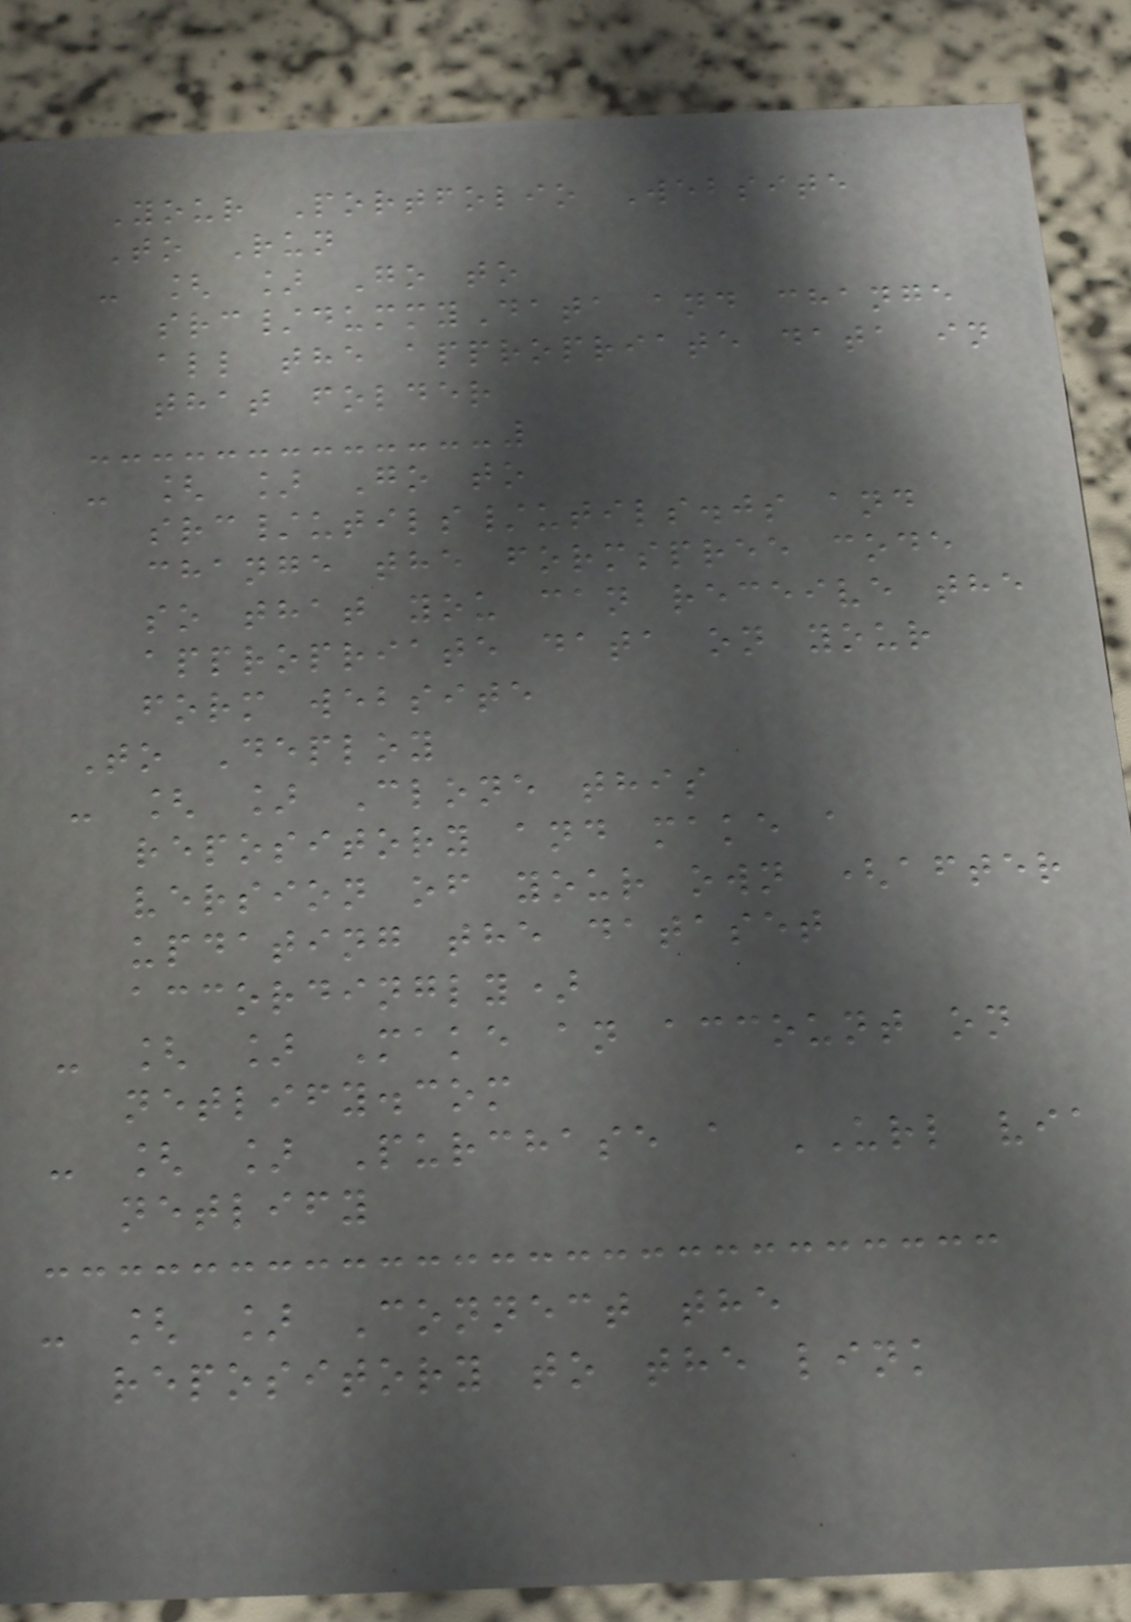Your Portfolio Website
To Run
- [ ] Go to
src/dummyData and change
all the appropriate data in
that folder
- [ ] Go to
src/utils/utils.js and
change the formspree code
so that you can receive the
appropriate data on your
form website
To Deploy
- [ ] Clone this
repository and make a
version of your own (after
updating the dataset
accordingly)
- [ ] Make an account on
netlify.com
- [ ] Purchase a URL via
netlify
- [ ] Connect the
repository to the link
